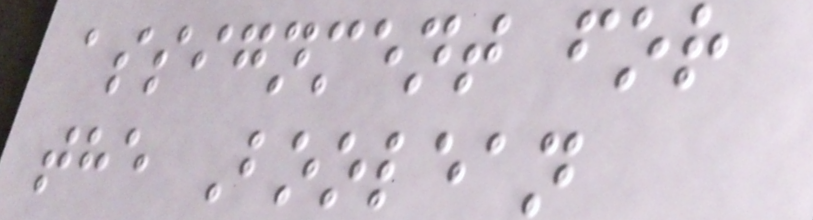assignment for
the Boolean
